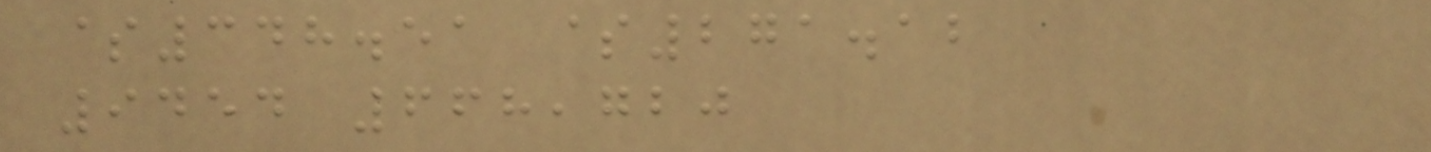$348.51 $271.12
9454 668,720
